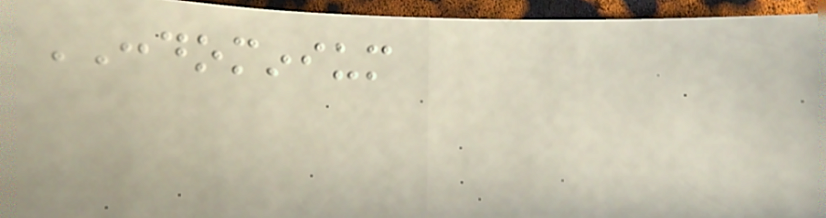CONDOMINIUM
